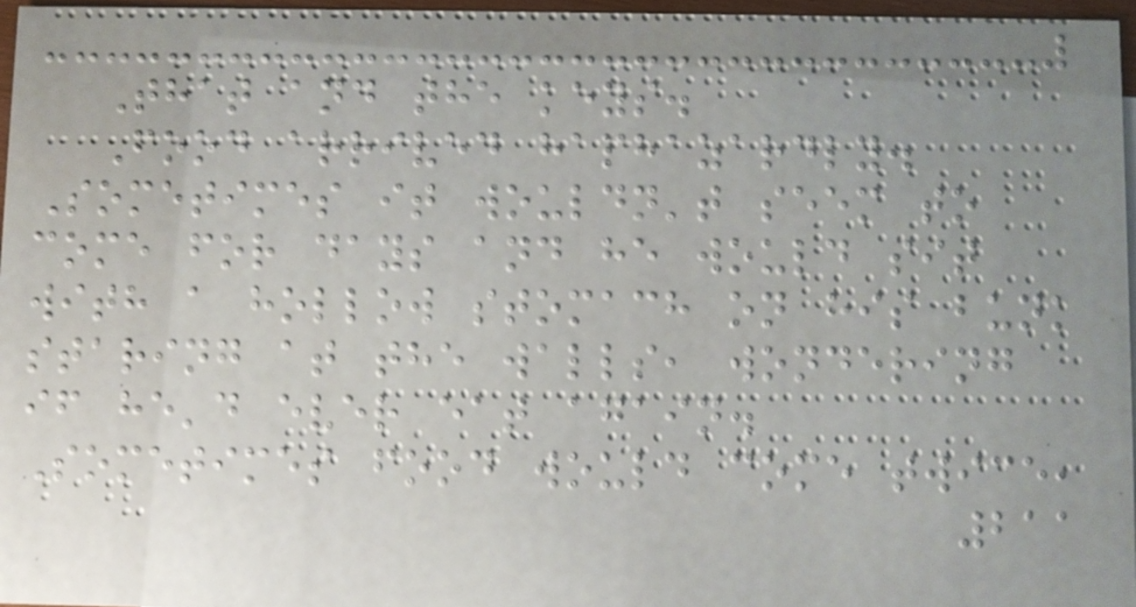That and the keys.
Food arrived haphazardly.
Sometimes it wouldn't seem to
come for days and he would sit
with a hollow stomach on his bunk
staring at the walls, wondering
if he'd ever eat again.
Sometimes food would come twice,
211
